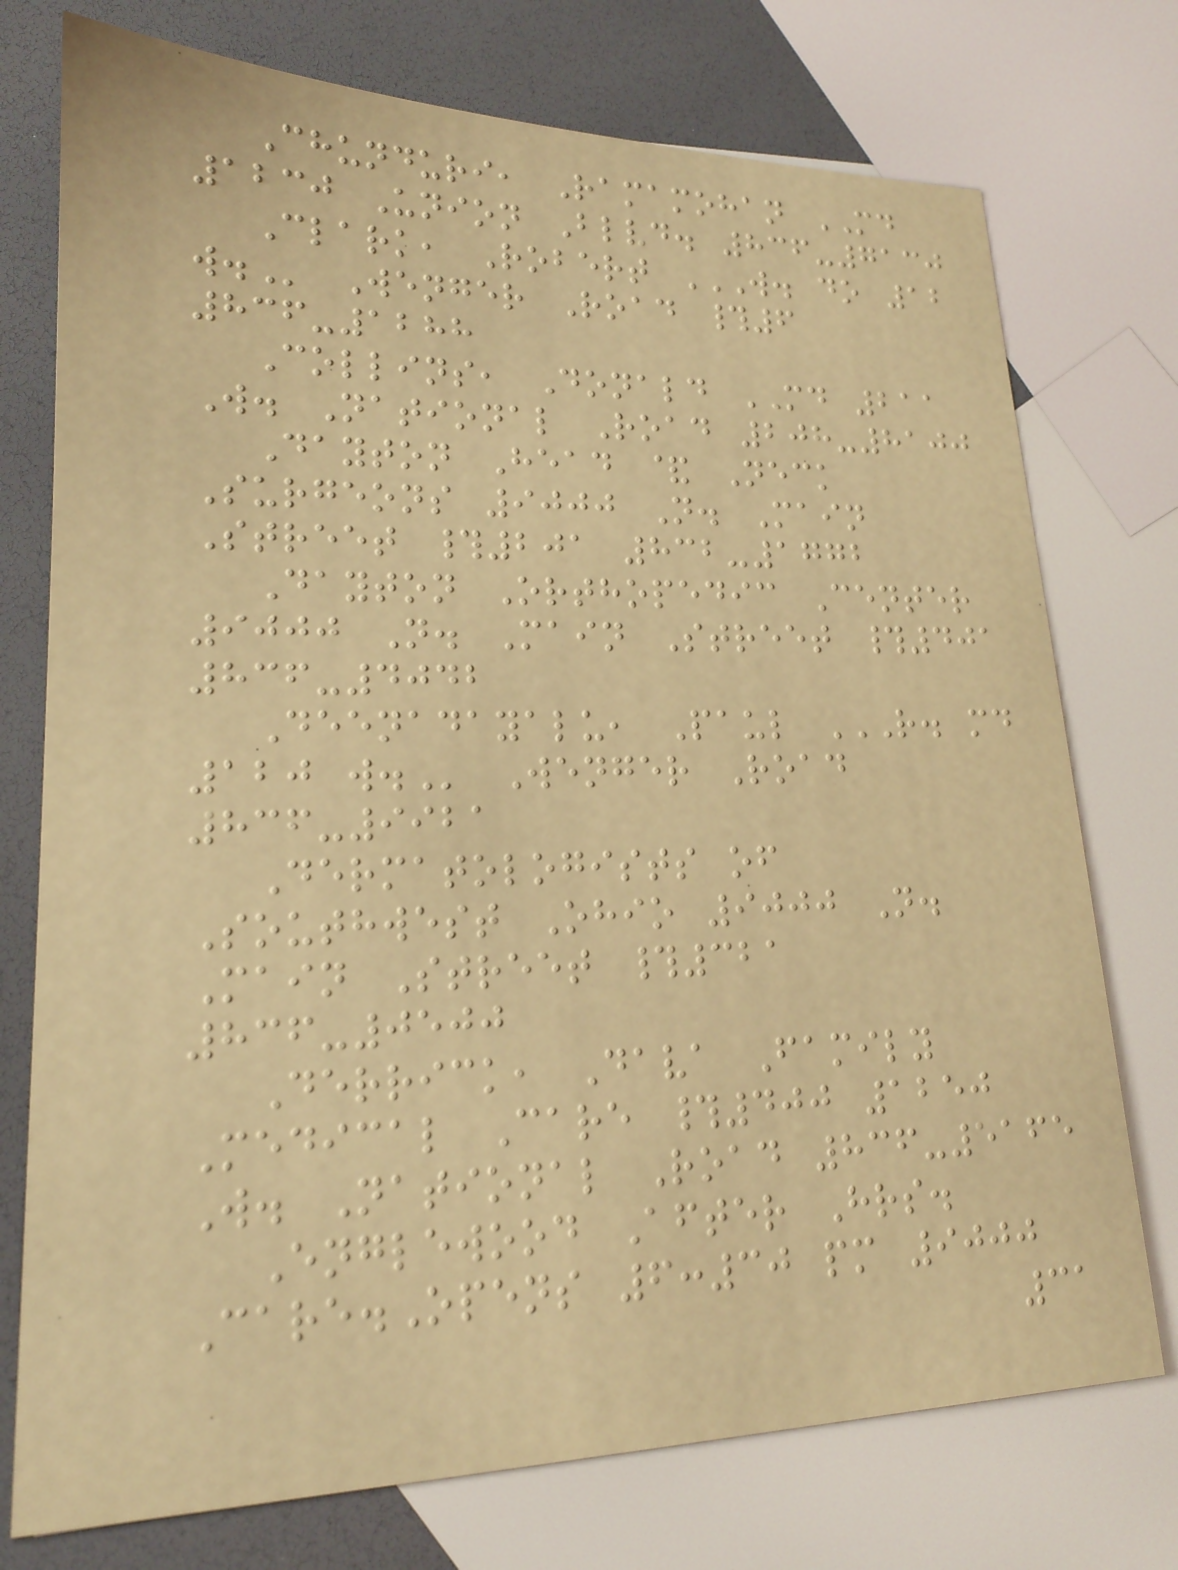Chunduri, Ramamohan MD
1230 Union Blvd. 836-7130
Clark, Robert W. DO 12
W. Wenger Road #6
836-1288
Collins, Donald MD 211
W. National Road 208-8100
Dayton Head & Neck
Surgeons 9000 N. Main
Street #201 832-1772
Dayton Orthopedic Center
9000 N. Main Street #401
836-4042
Deenadayalu, Paul R. MD
120 W. Wenger Road
836-9921
Dermatologists of
Southwest Ohio 9000 N.
Main Street #321
836-0500
Derrick, Dava Family
Medical Care #400 1250
W. National Road 836-5165
Englewood After Hrs.
Care.Opens 6:30 pm 9000
31
